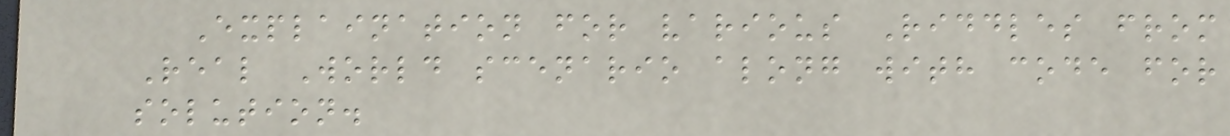Explaination for various Riddles from
Real World scenario along with code for
solution.
